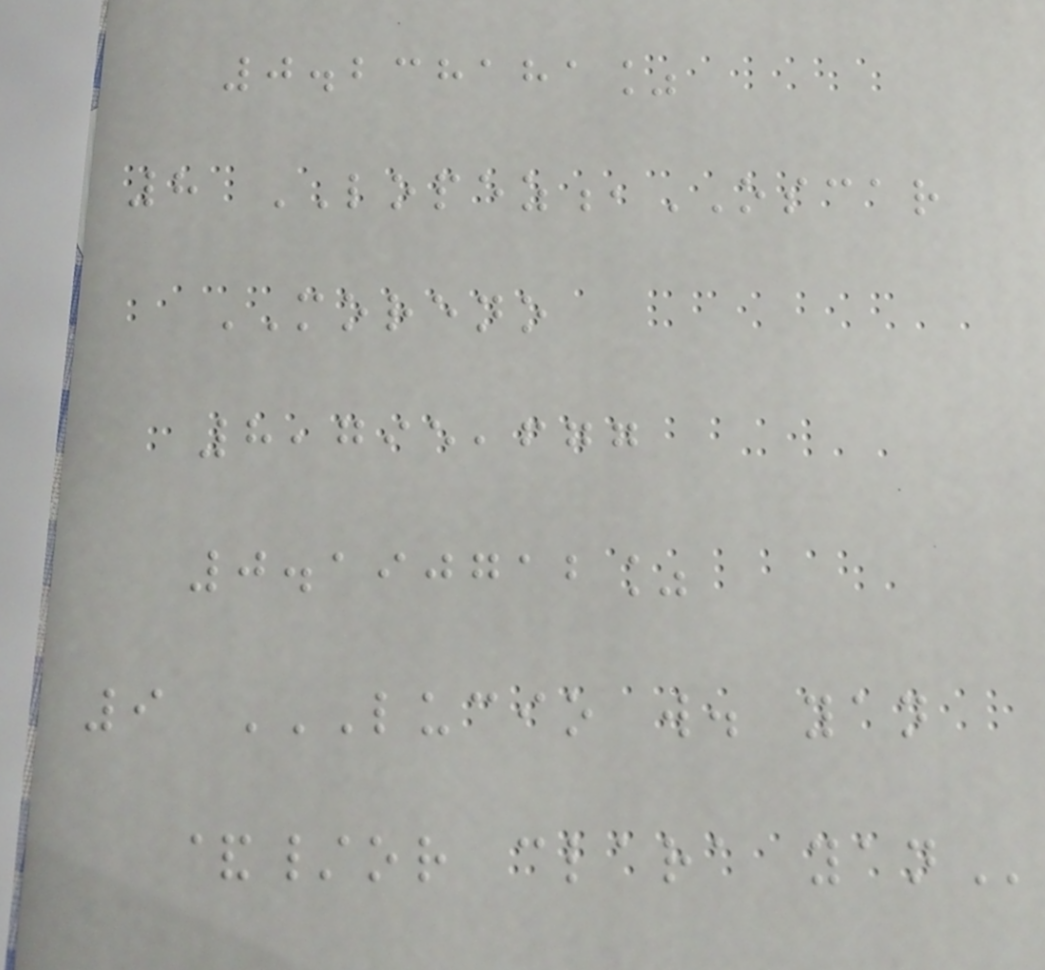0.238181%
8 LOPEZ,OSCAR
MORENO
8,795,677
0.190712%
9 LUCIO W. YAN
&/OR CLARA YAN
